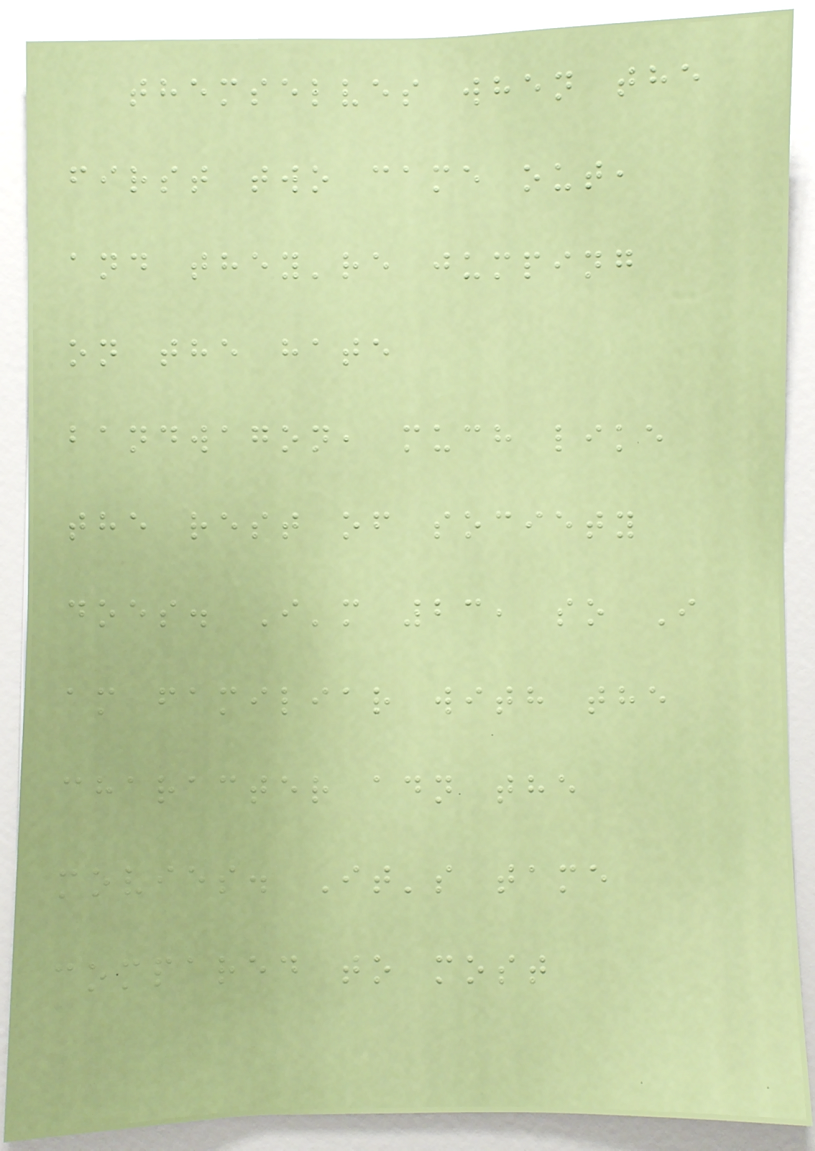themselves when the
first two came out,
and they're jumping
on the hate
bandwagon, much like
the rest of society
does. I'm 23, so I
am familiar with the
character adn the
movies. It's tame
compared to most
